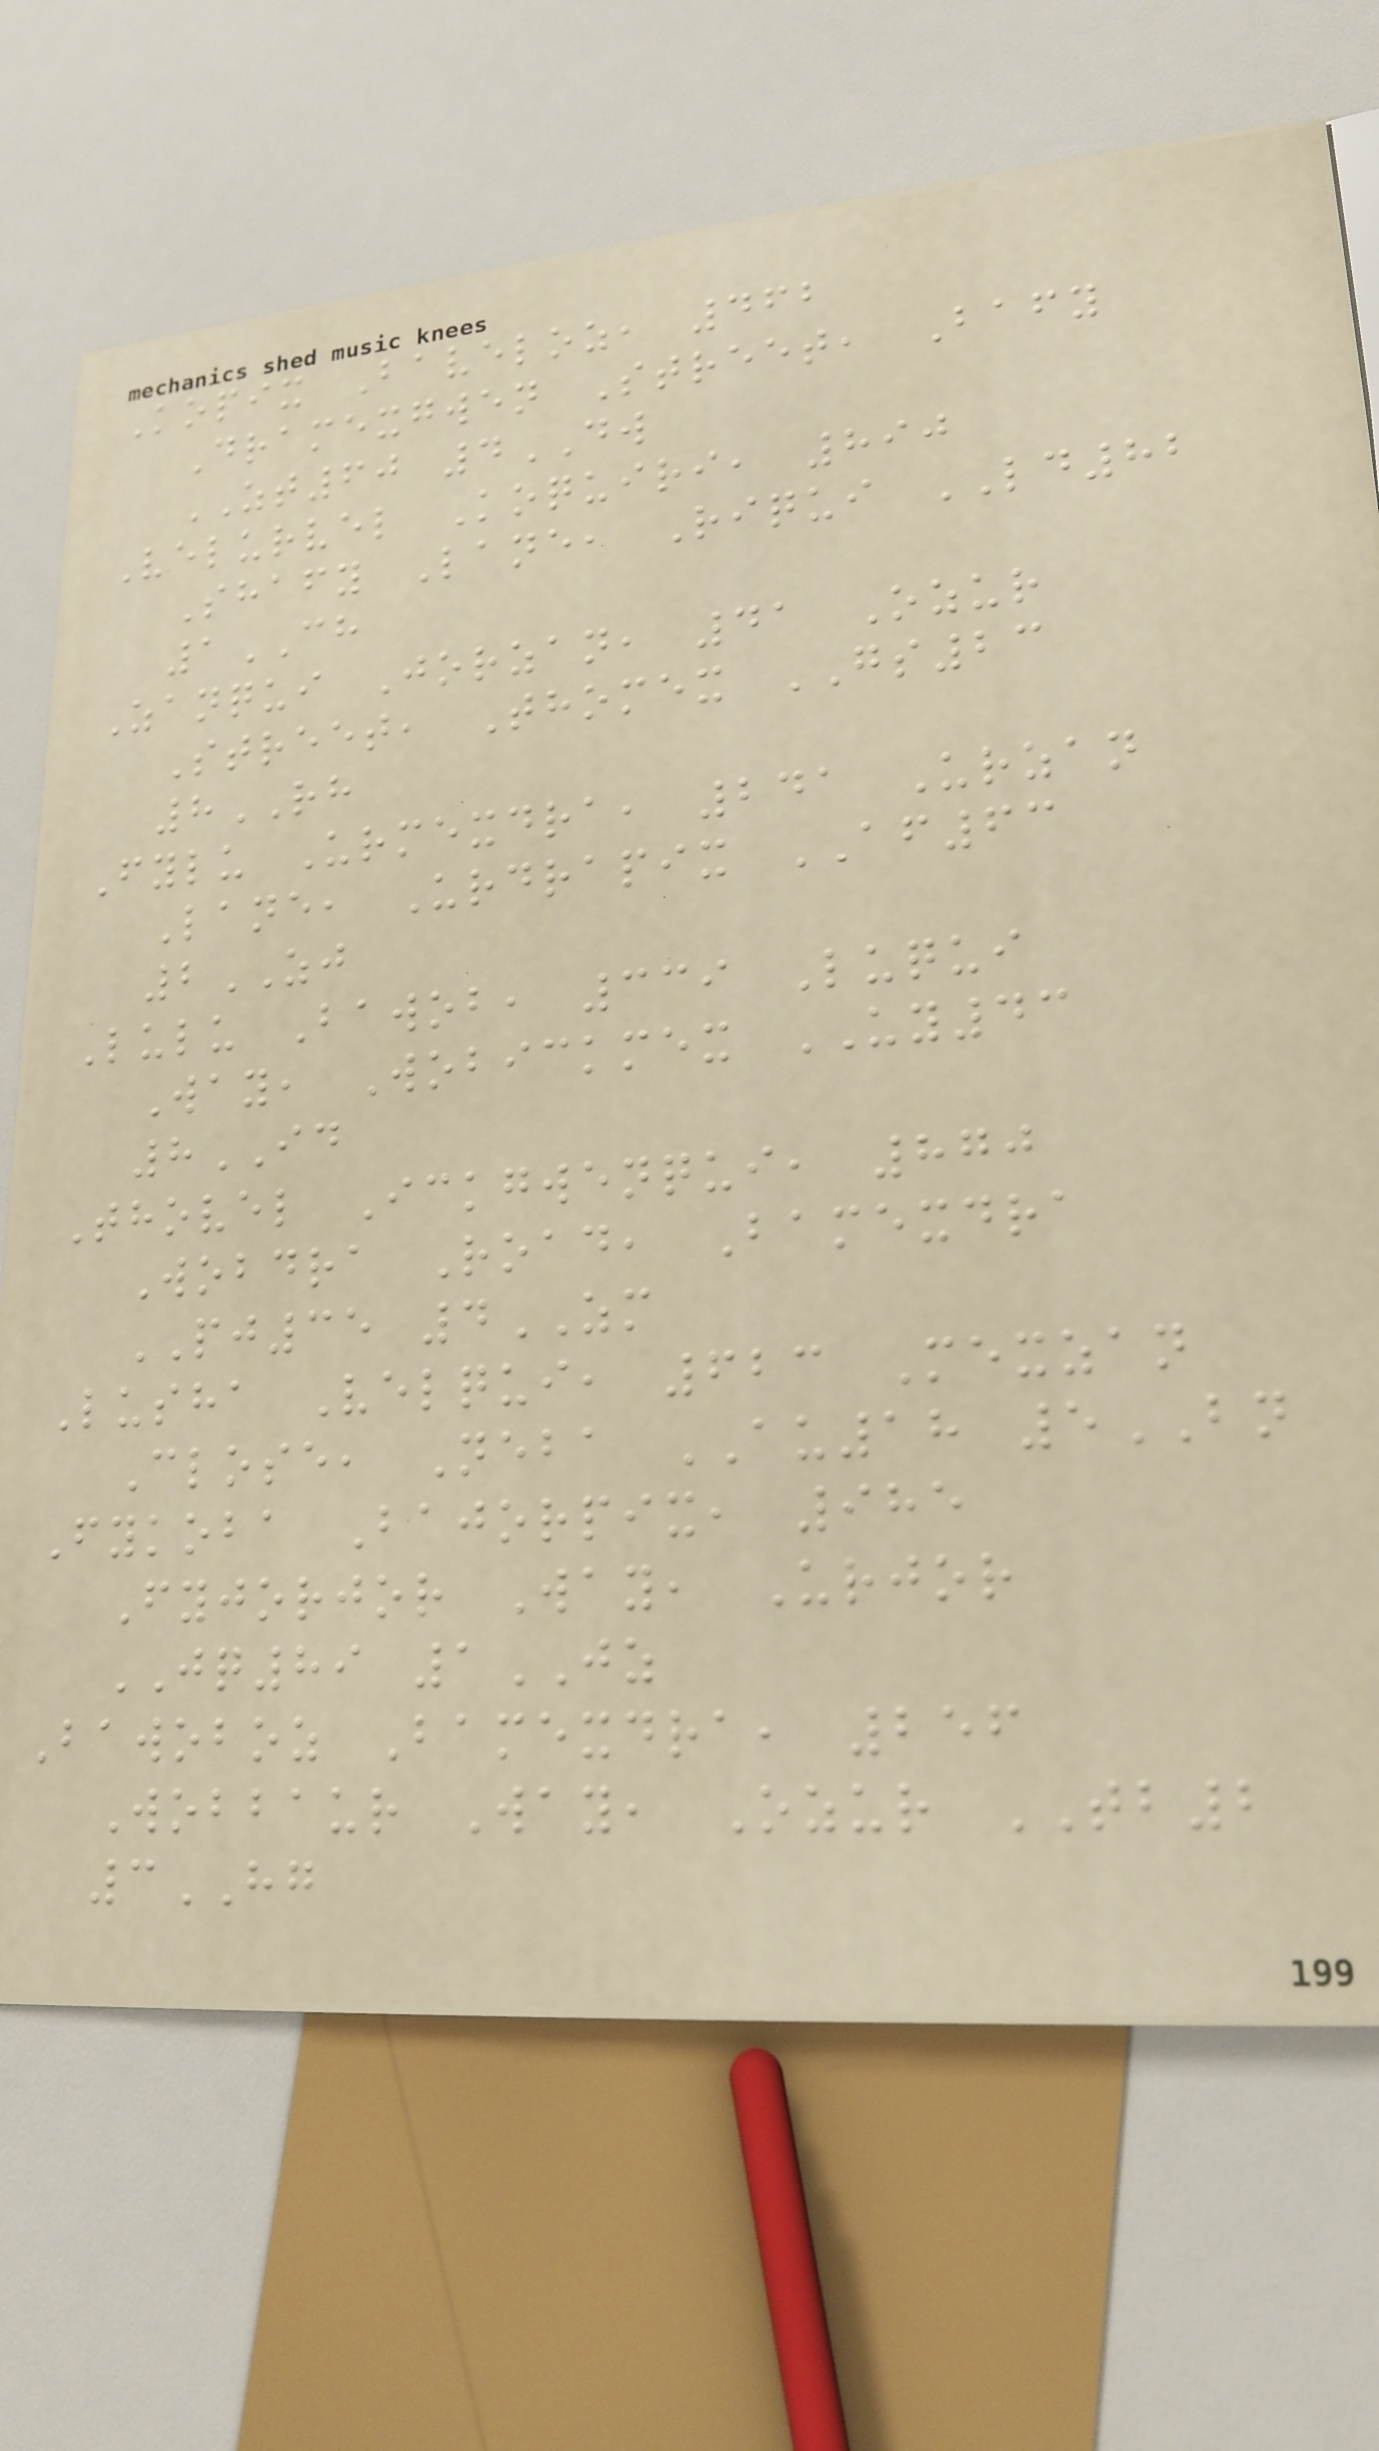Kopix Baveloz, 462
Dramexgwen Street, Bafy
ZT60 4DW
Velurvel Koquiri, 890
Shafy Lane, Riqui LD82
1CH
Zanqui Jorzan, 41 Ozur
Street, Thomex GS23
8RH
Fylu Urmexdra, 241 Urzan
Lane, Urdrapix AF63
2ZJ
Lulu Bawob, 339 Luqui
Way, Wobickmex UY43
8ID
Thovel Ickgwenqui, 870
Wobdra Road, Bamexdra
PJ35 4ZM
Lusha Velqui, 623 Mexzan
Close, Neba AU18 5BN
Fykoba Bajorpix, 985
Fyjorjor Way, Urjor
JQ89 1JZ
Bawoboz Bamexdra, 256
Wobbaur Way, Ozur TB2
3HG
